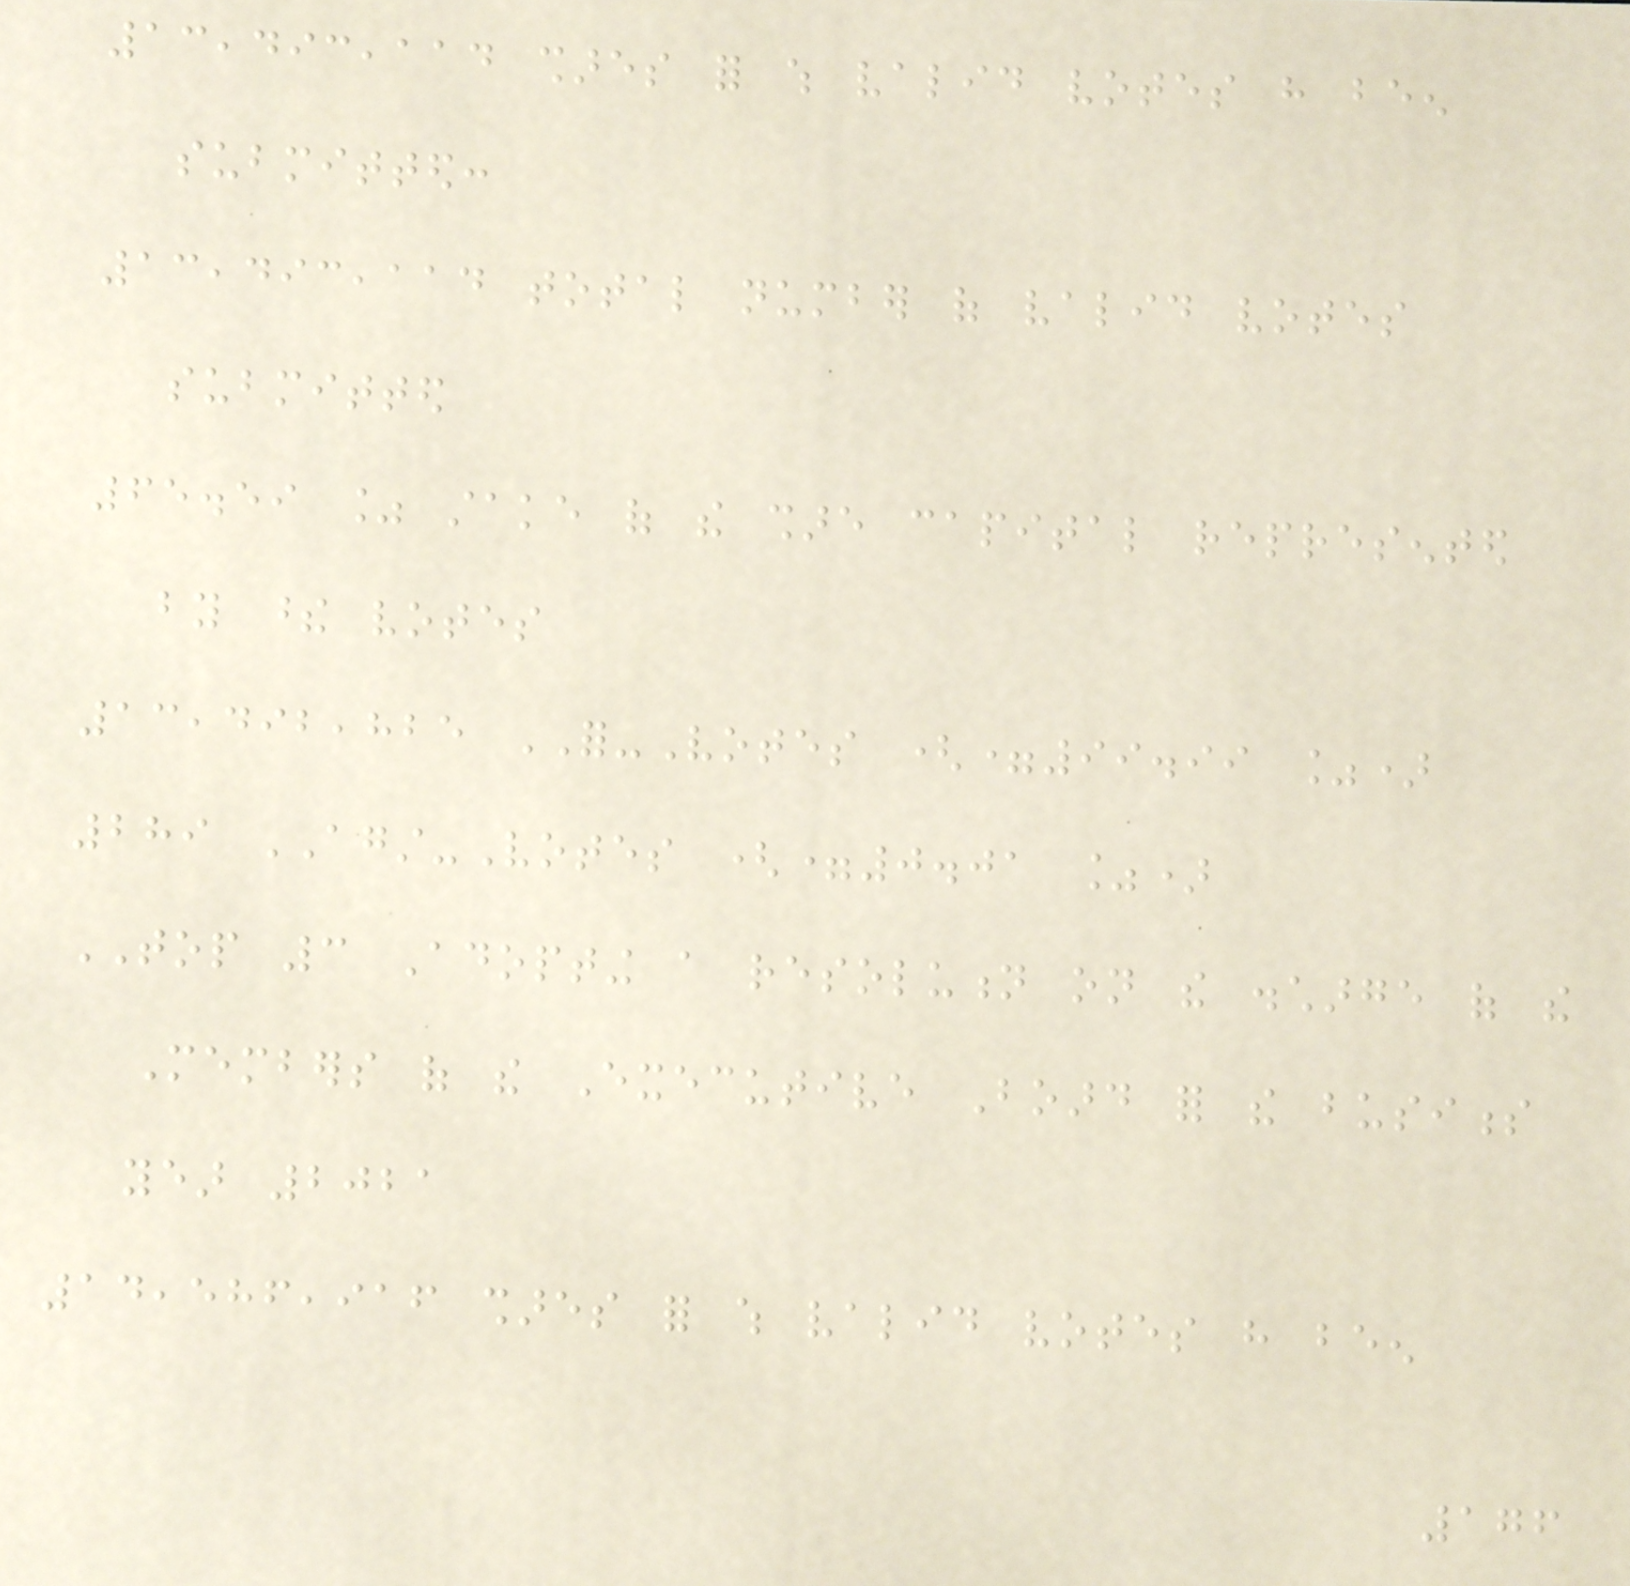13,493,114 shares for which valid votes have been
submitted:
13,493,114 total number of valid votes
submitted
65.59 % stake of the share capital represented
by these votes
13,492,825 FOR-Votes (=99.99 %)
289 AGAINST-Votes (=0.01 %)
TOP 3 Adopting a resolution on the discharge of the
Members of the Executive Board for the business
year 2021
14,586,916 shares for which valid votes have been
176
